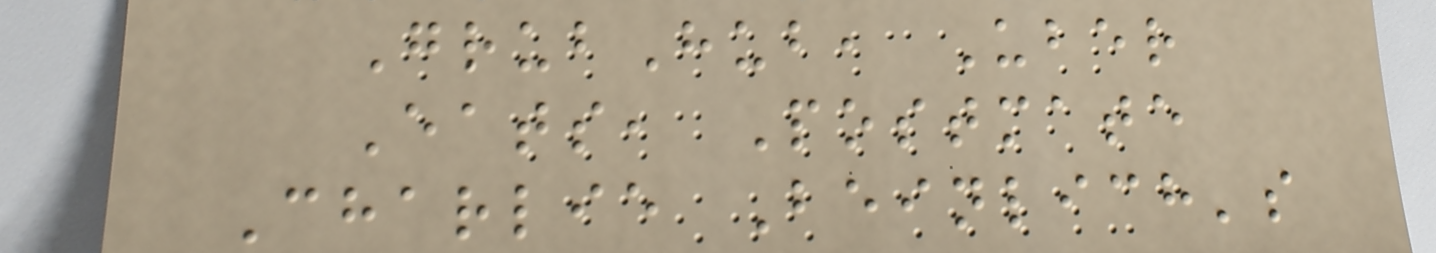GrubHub, Uber
Eats, Postmate
Charlie Beinlich's
